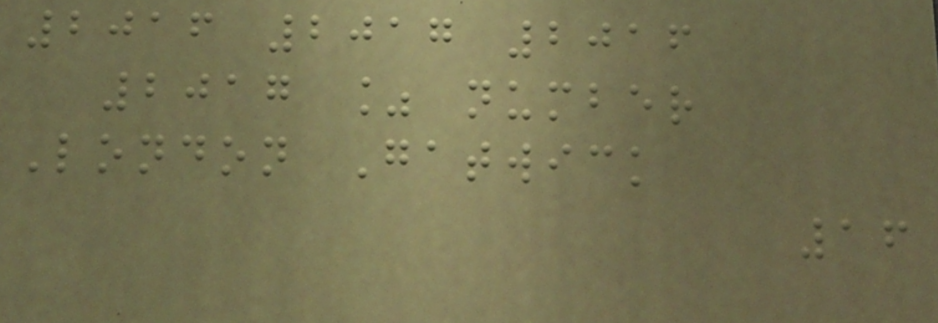2016 2017 2016
2017 % number
London Gatwick
16
